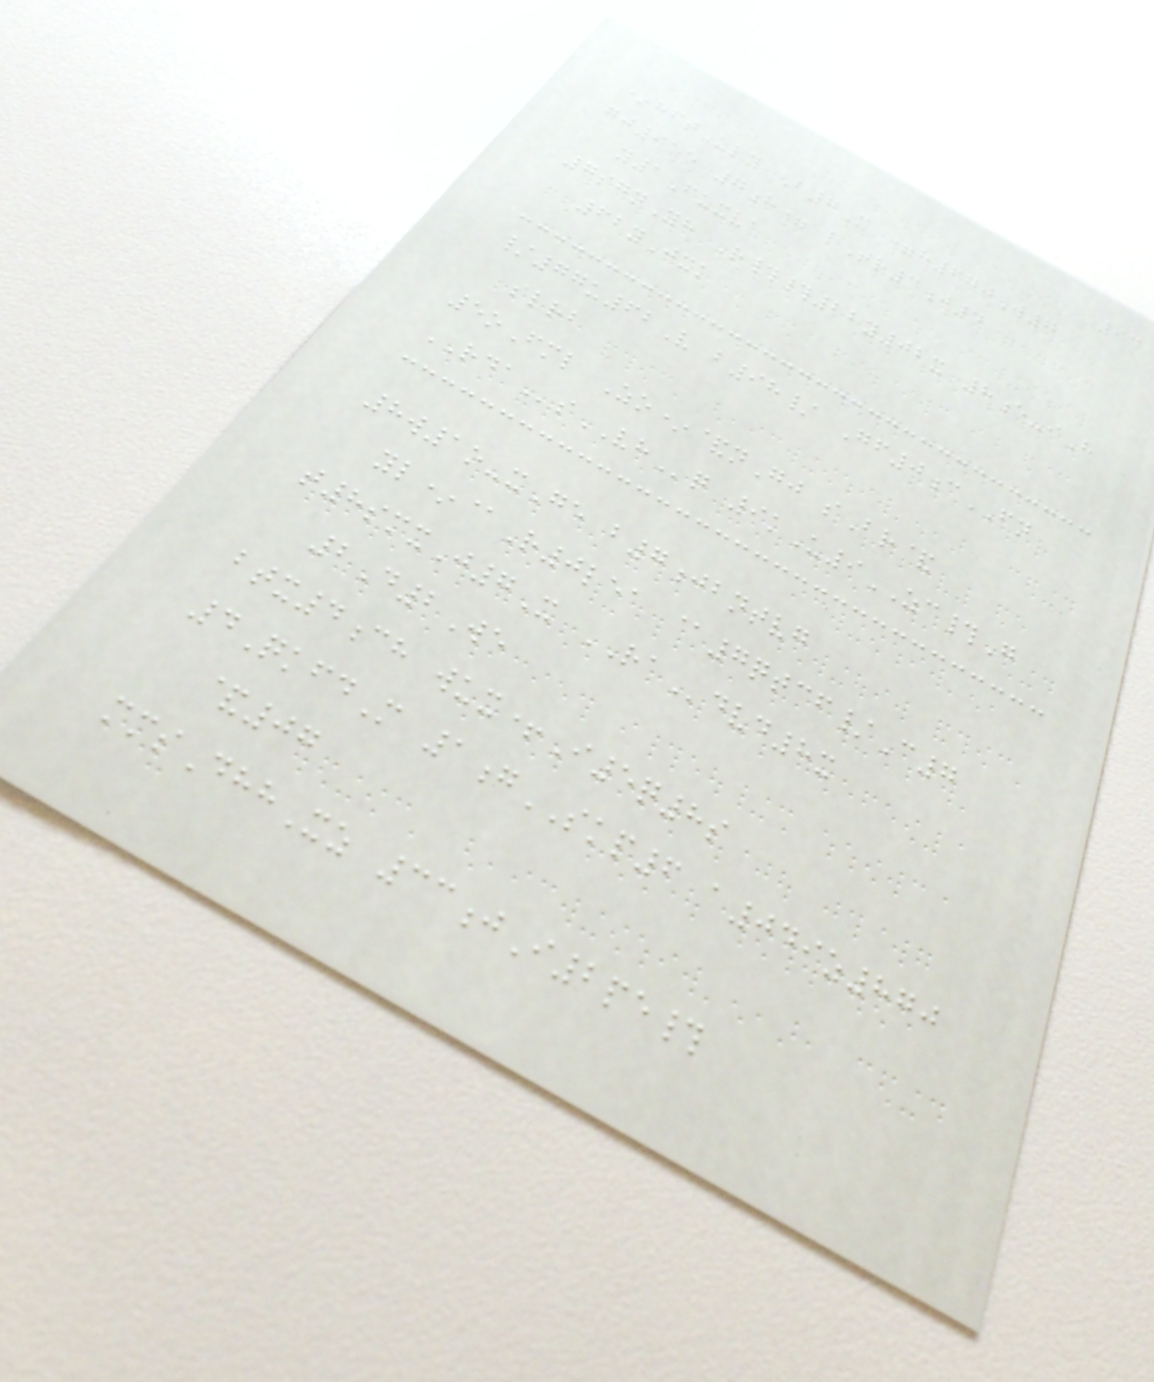94
*hftUly B7X =h670W7
gj915 7h= lTr3j4
y1Fuxva
7sgnYh R##22y02x 8e-iH
62yJxk
/77u62V b98/ Gf0cFN
slrb
5oFml Zo*&nGj sBr&
RDAsVHq 9kU9ZC#G
8w1o-xGe b7jbntvg
yl*@R0lea @7qtcf/C7
t8smxJ7X RAdvd8x
2D2We
btx4ch wux+I5q8s
4QkfdM 1gSKP6 a049z870
&07
mmsDhhXz 33jI2pe#
